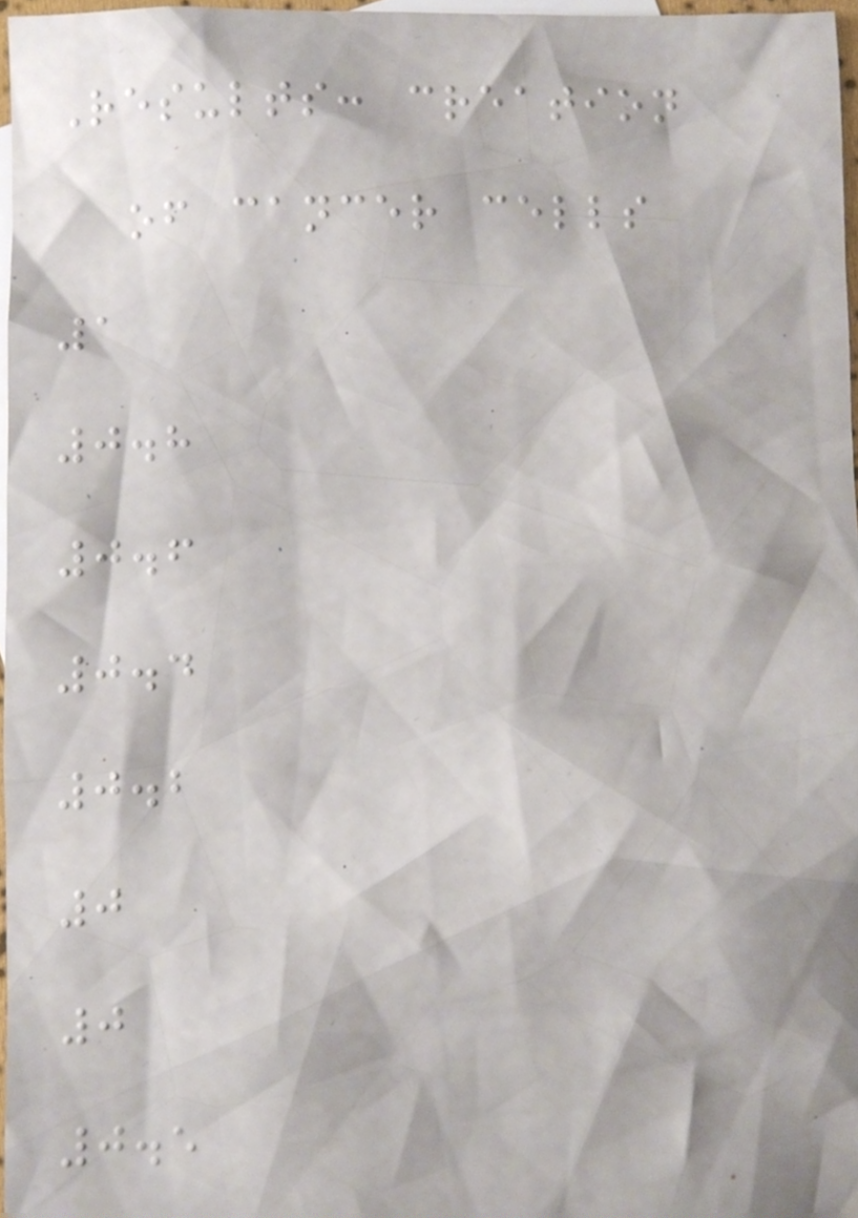Results: creation
of cancer cells
1
0.8
0.6
0.4
0.2
0
0
0.5
